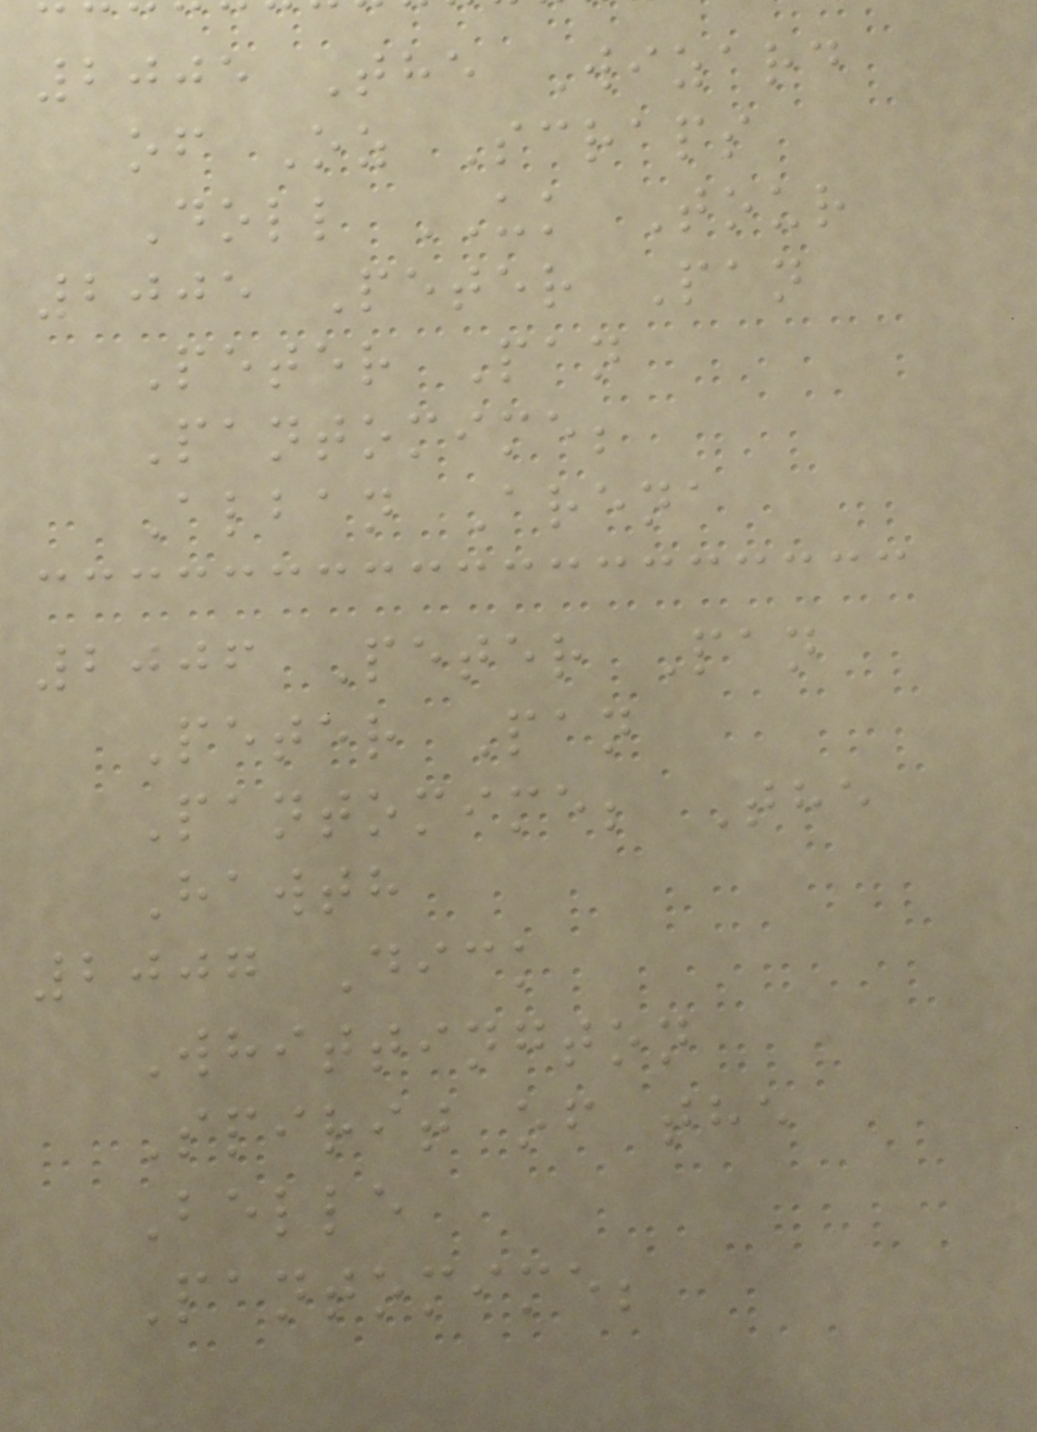2005 The Wizard
of Oz Scraps
Doll UK Tour
2005 Peter Pan
Peter Pan
Pantomime;
Alban Arena
2006 Peter Pan
Peter Pan
Pantomime; The
Hawth
2007 Dick
Whittington
Spirit of the
Belle
Pantomime;
